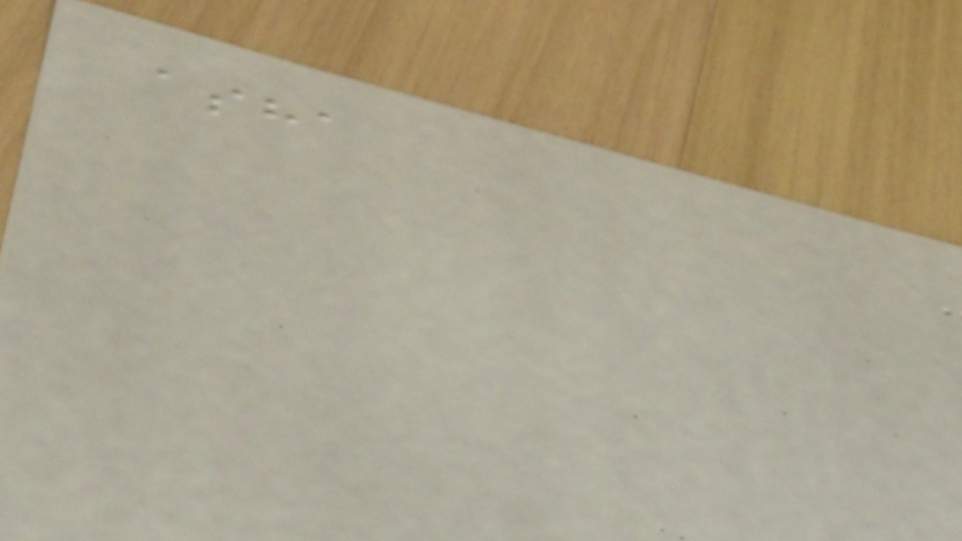asha
